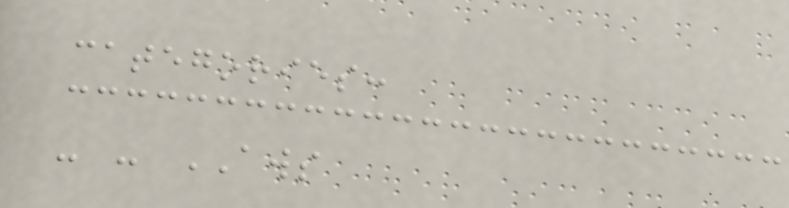categories:
- - AWS
